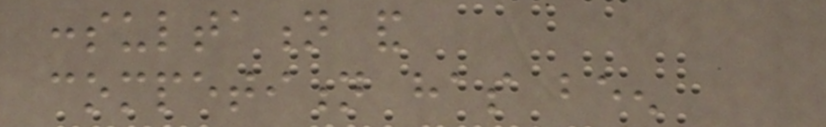consultation and
competition has been
